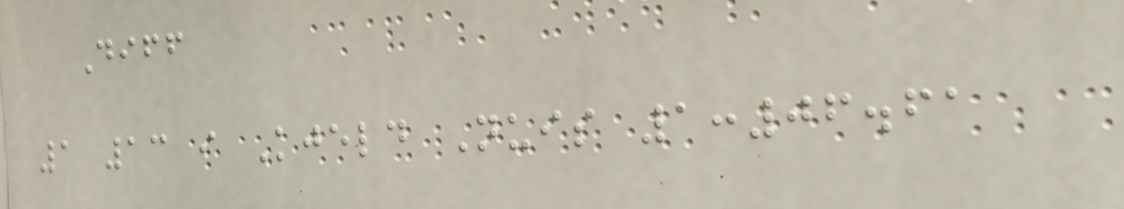Diff
1 13 i Kjeld Nuis 1:06.61
